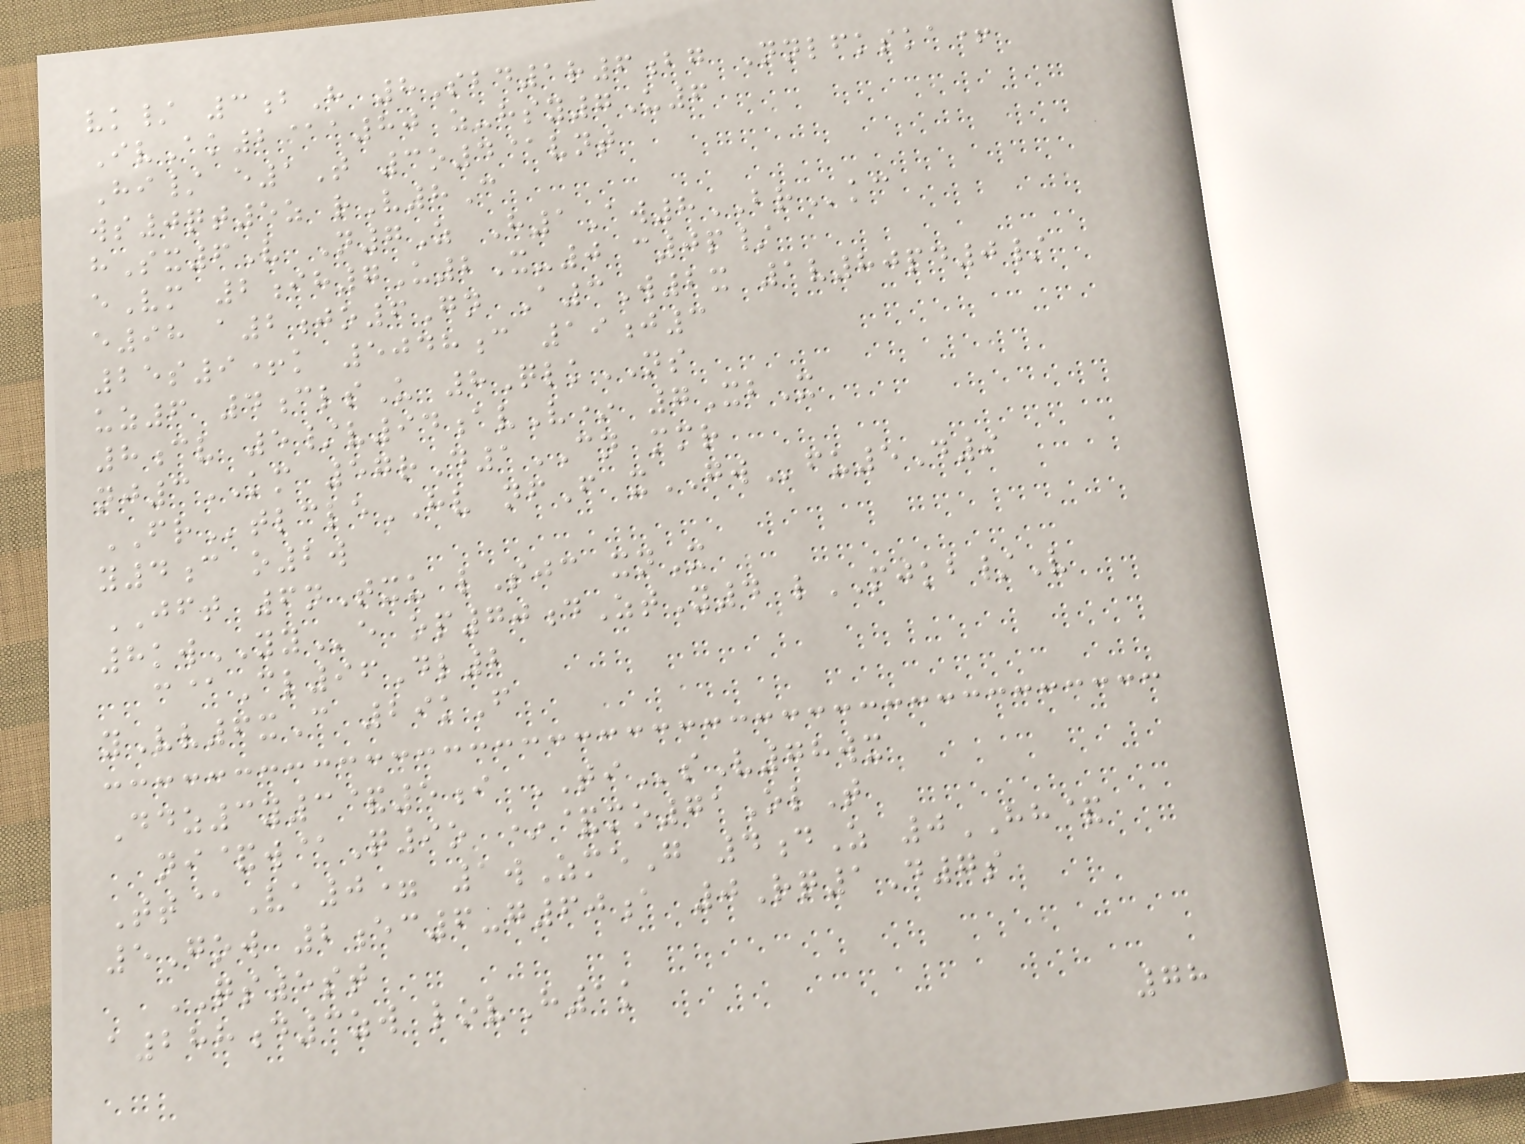vk/ 3bH 8Sbd1r6bg Nnlfkska+
IvAk2@a80 z-hsy7U6
Hi/ e1T 3o4@vnt
ws0qt5z rV8C
hSx6V N7Z H1Aw8BRkc
eVm 2ih7U2X-0 c0p/
e98 a2jo6Gn A3W2x 1v80pd0/
25s9+k 5048c 19j3
uz6 4clsU 8QlkNS
8cv 5/v94avV* 7XbX
nj3KM 57rD1CN mmr
FRtlcleHV nfF xGWfu5D9
y4c o2w
JFT 6nTxu lSjc xnX
8kwYYe op70dZtY4 lMJKB/V
c@Cl96Dl2
yVv6xC 29kF
Ddz3y3&5i TIsV78wx
ni&w@Q9o *&mo71OlT
Tt@Va0= 1wZmeG 4dZ 0HH&
5Gow 2ec6-g60a 0Rq1D7s
QS5st
a288d3zw lovH1k
78
